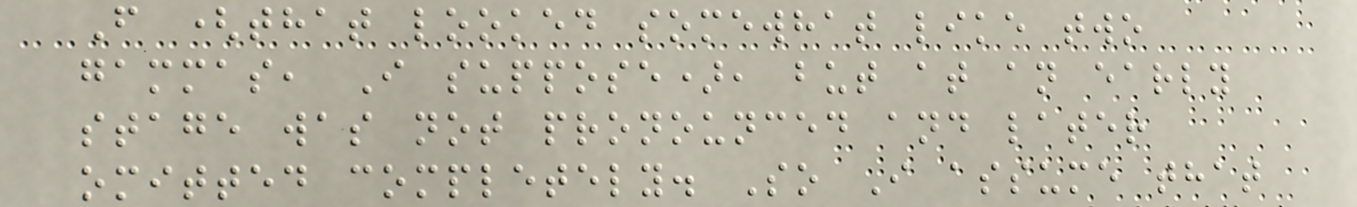F (that looked somewhat like two
gammas, I suppose), but at an early
stage was not pronounced and later
omitted completely. So I assume that
